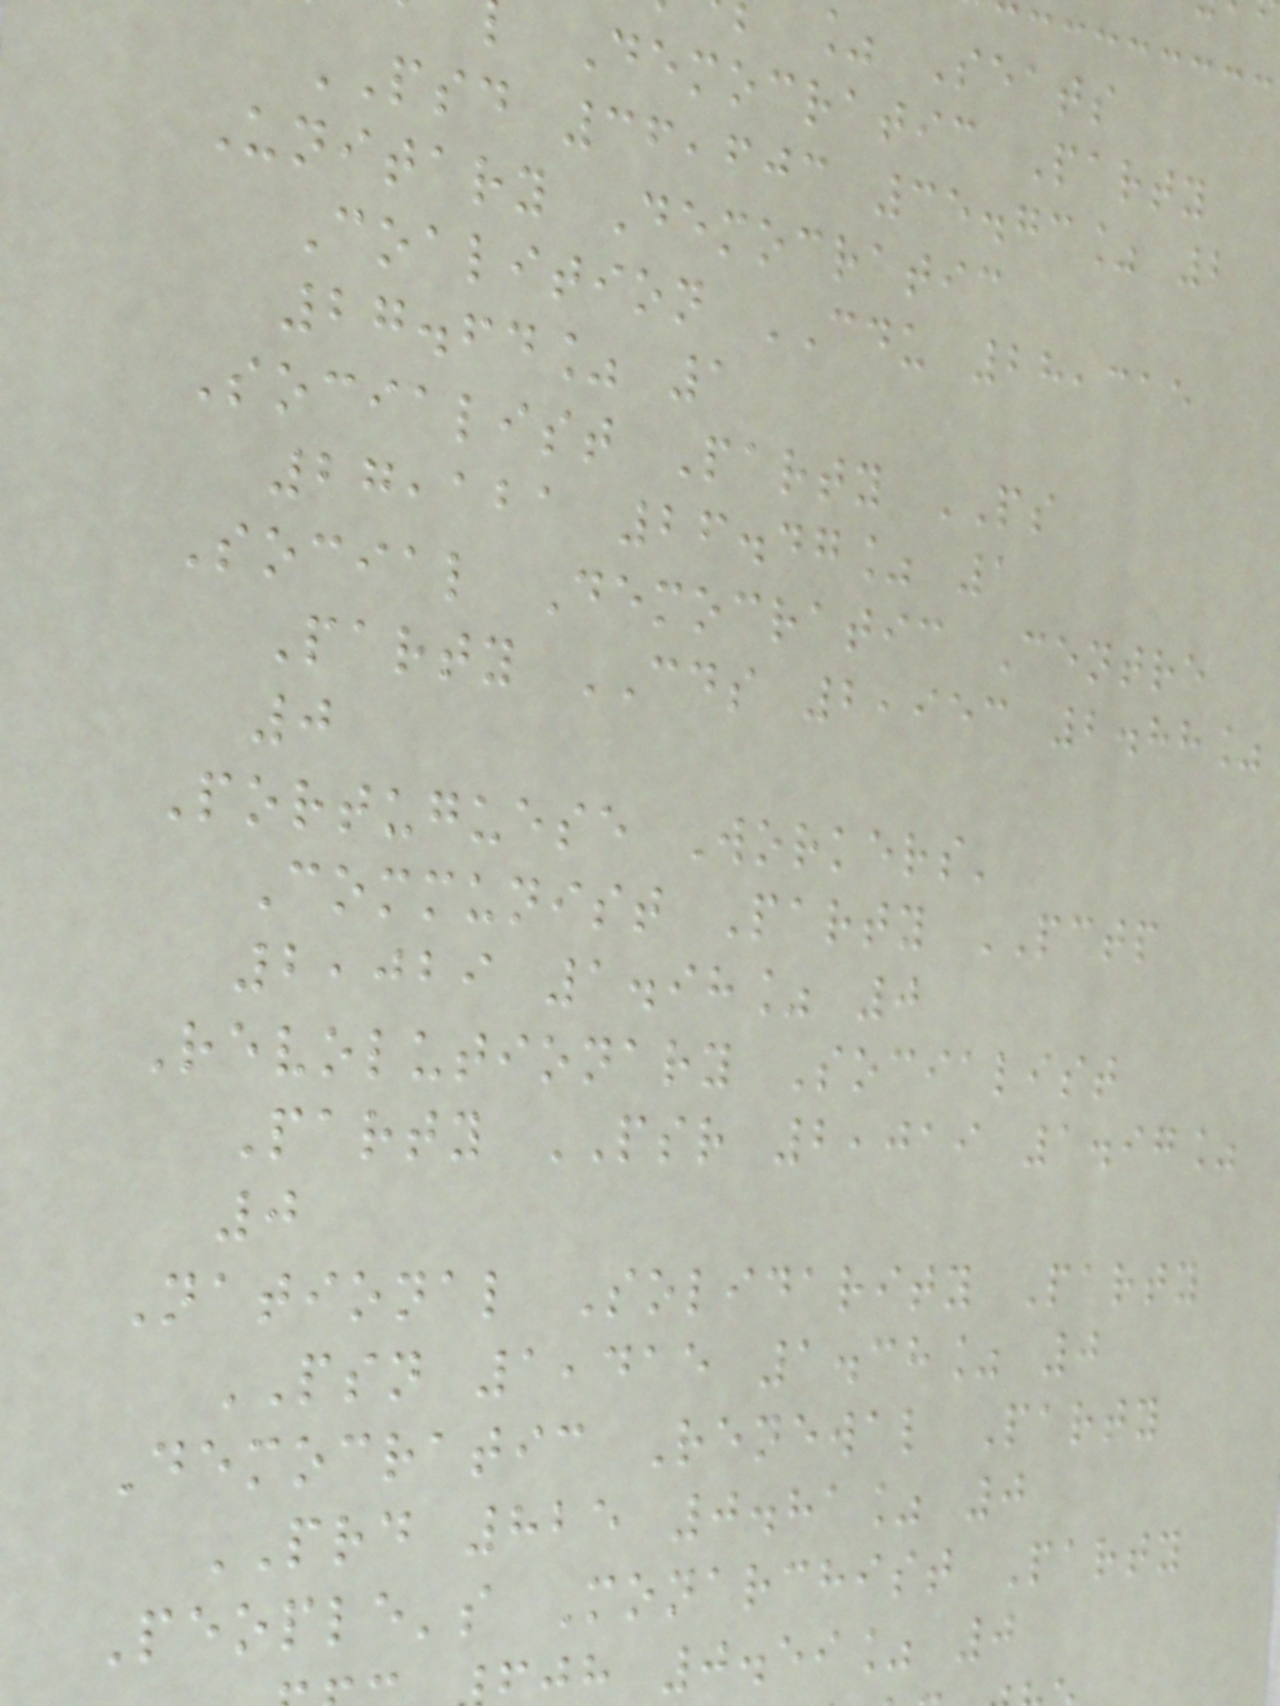% Seats
Democratic Party
PSD 36,603 35.73% 2
Unitary Democratic
Coalition CDU 28,315
27.64% 1
Socialist Party PS
27,121 26.47% 1
Social Democratic Centre
Party CDS 2,953 2.88%
0
Portuguese Workers'
Communist Party PCTP
2,029 1.98% 0
Revolutionary Socialist
Party PSR 2,019 1.97%
0
National Solidarity Party
PSN 1,415 1.38% 0
Democratic Renewal Party
PRD 825 0.81% 0
People's Monarchist Party
h 0.59% 0
